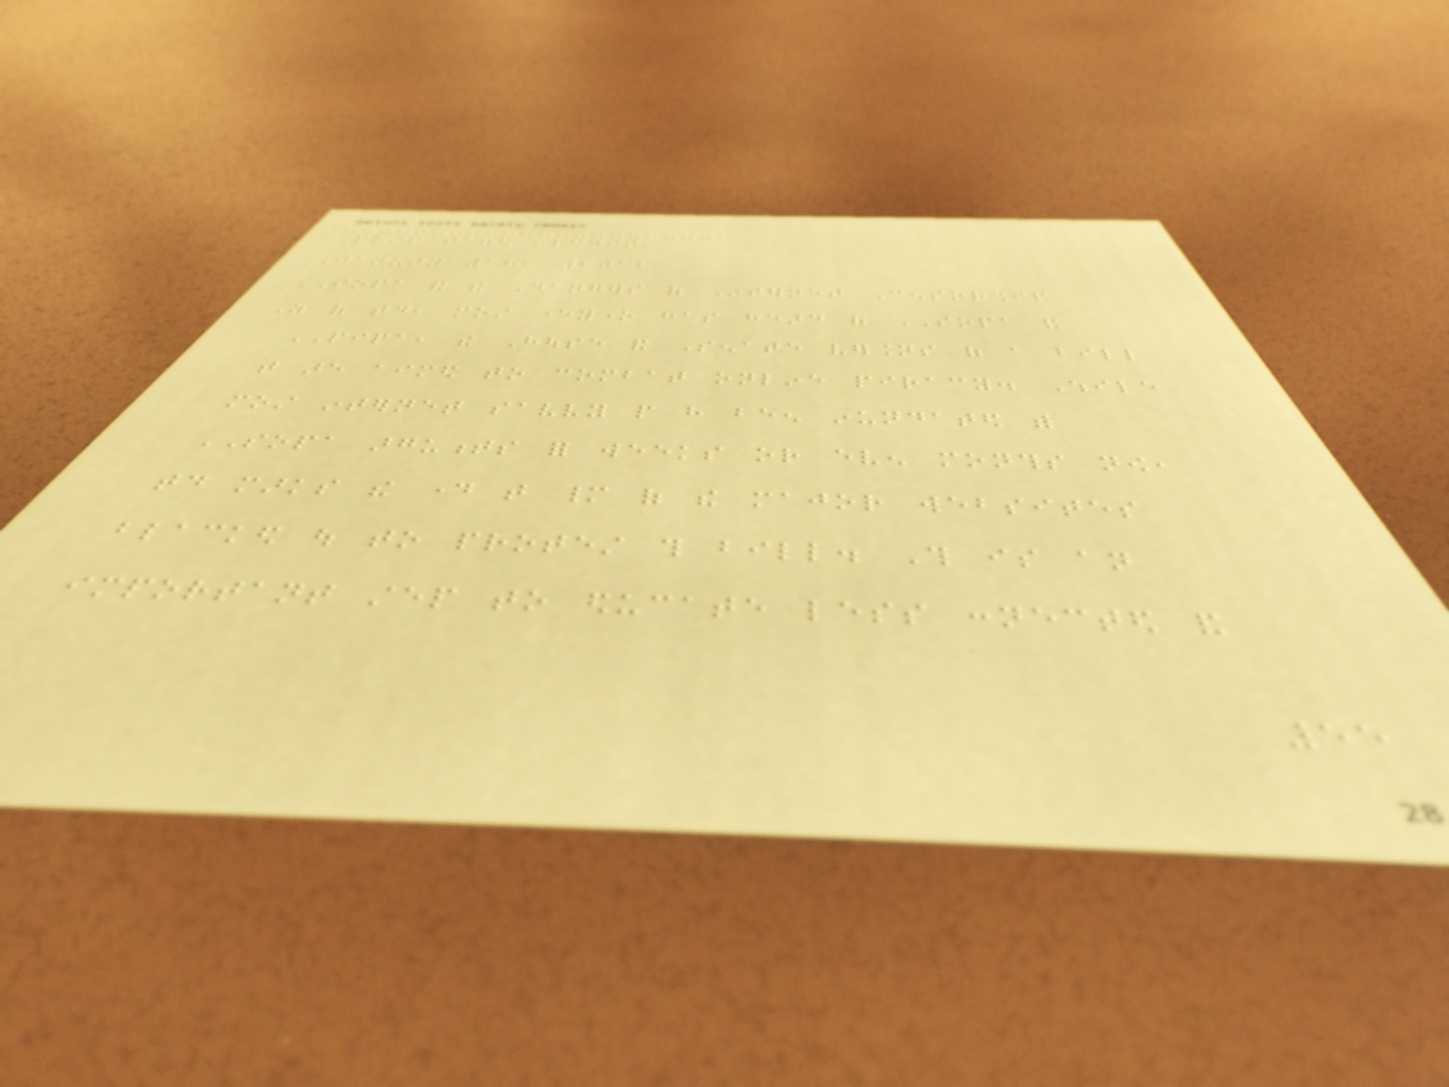Posts tagged 'reddit'
January 18, 2012
SOPA and the Dangers of Internet Censorship
As of today, most everyone has heard of SOPA and
PIPA, the House and Senate versions of a bill
that are aimed to combat online piracy. While
most internet savvy people have been inundated with
SOPA arguments for weeks or even months now,
today marks the day that many of the major websites
blacked out to protest this bill. This is an
important step to educate less connected and
55
